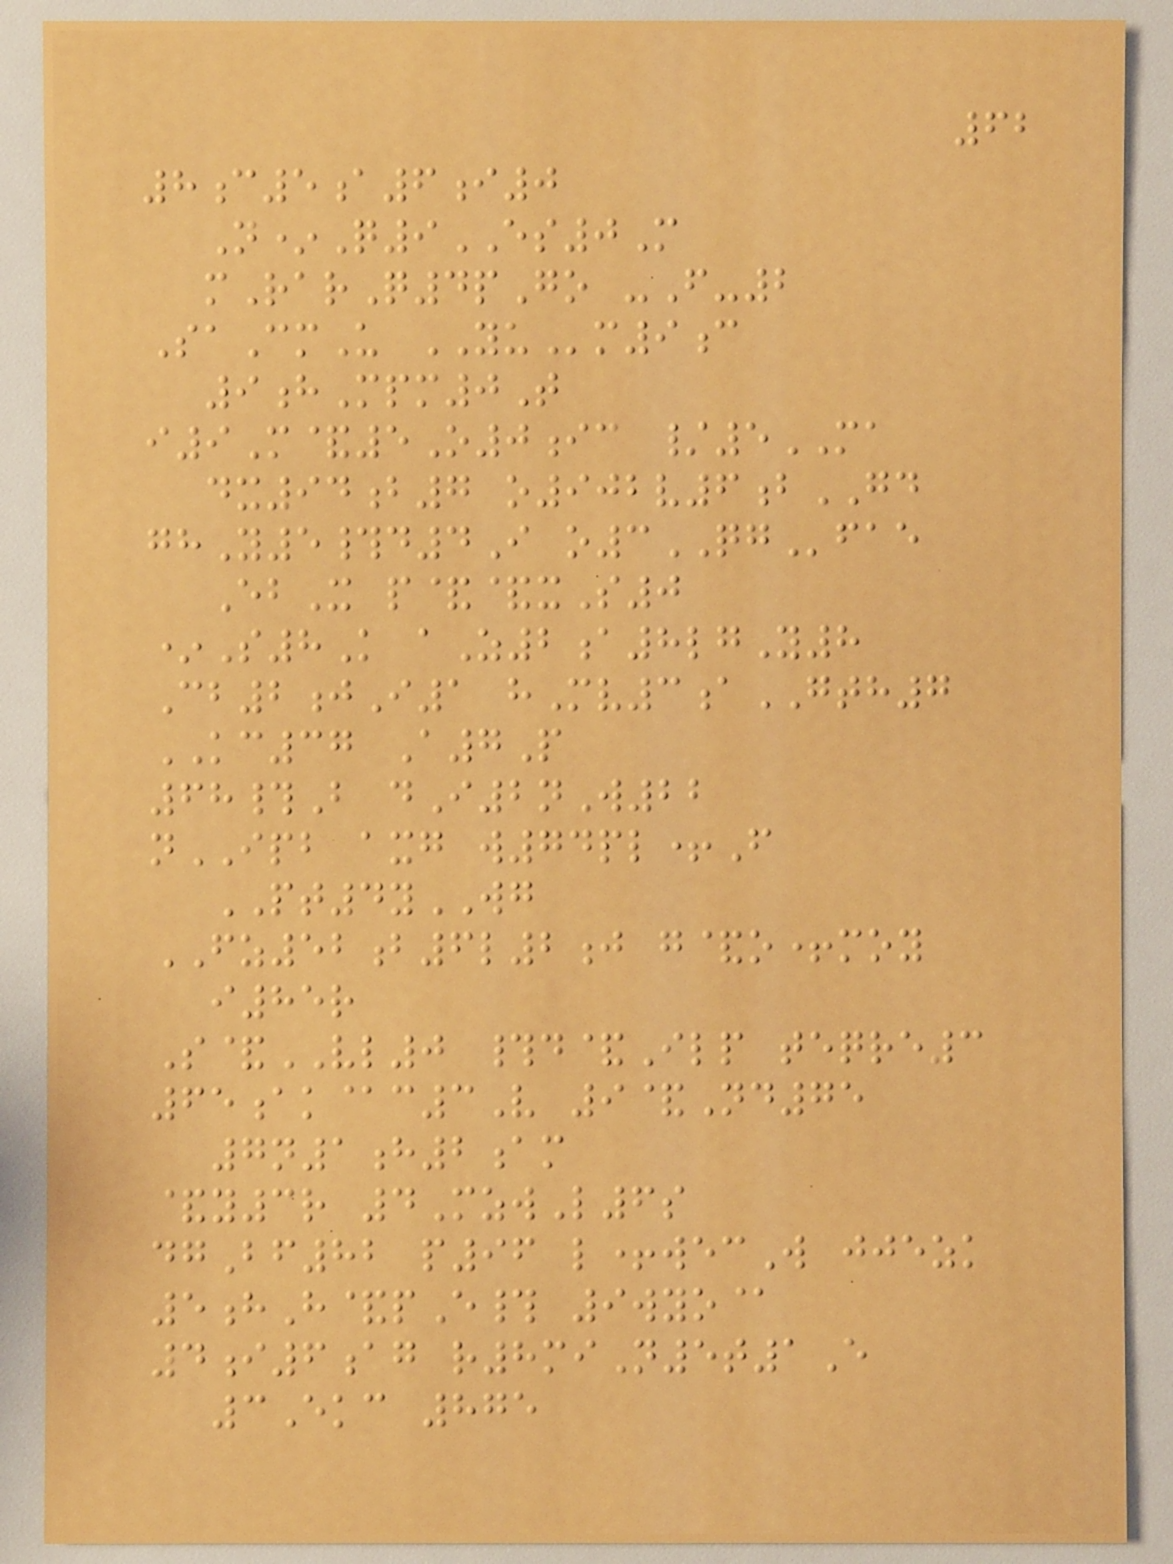62
8c5a6i0
N*Q9ES0M
mRarQ4pGo -F-2
SaCmU YUm9c
9hMpm0T
i9M&5O0ic /5MA
dx94b7 o902v6bGD
ghY5#d4I o3QGfae
EbX p&&xS0
*S8K aZ2a8lgY8
Cb2jI1 hMv3aGTH7
KC37 A7P
68#B dI2nW22
nIPB axg w74pl+F
PT4yWG
FZ52b6l2j g&o+moy
i85r
S&VL0 #d&Ilp teqre3
65ak@c3V 9&Nd75
7n1h2am
&y3r 4MzwL6s
dgBf82 p96 l+wecW jjezk
5hH&pE# 9wyo@
4i6ag r8miN5t1E
3Ekc 875
